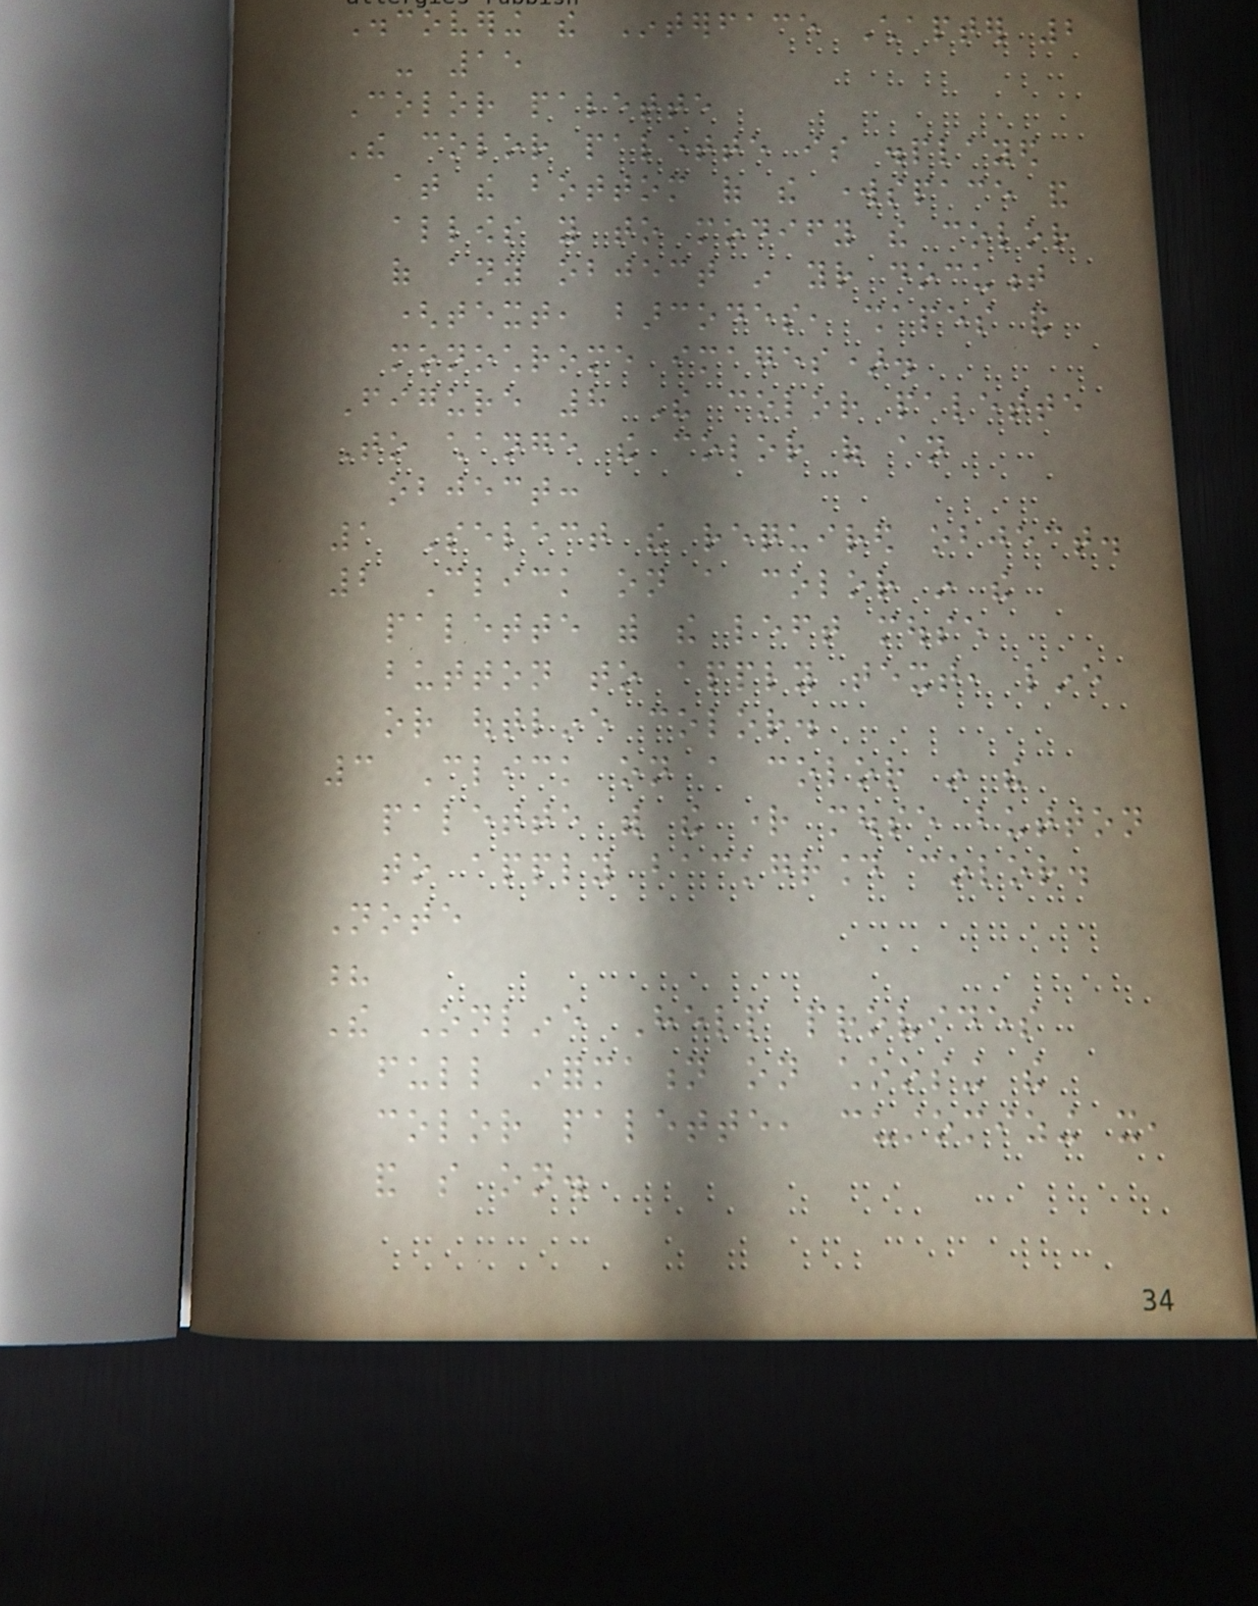Discovering the Interface Chapter 2
- 15
Color palette
The color palette is displayed
at the bottom of the workspace and
allows you to modify the color
of any object in your document
(text, barcodes, shapes and
monochrome images).
Figure 8 The color palette
To change the color of an
object:
1 Select the required object.
2 Click on a color in the
palette with the left mouse
button to apply text, line
or outline color.
3 Click on a color in the
palette with the right mouse button
to apply background color.
Note
?
The Online Help provides
full information on choosing the
color palette, customizing it,
and so on.
